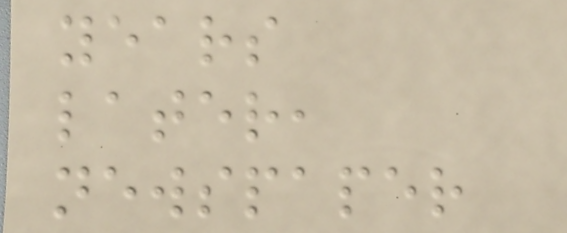years
later,
newspaper
